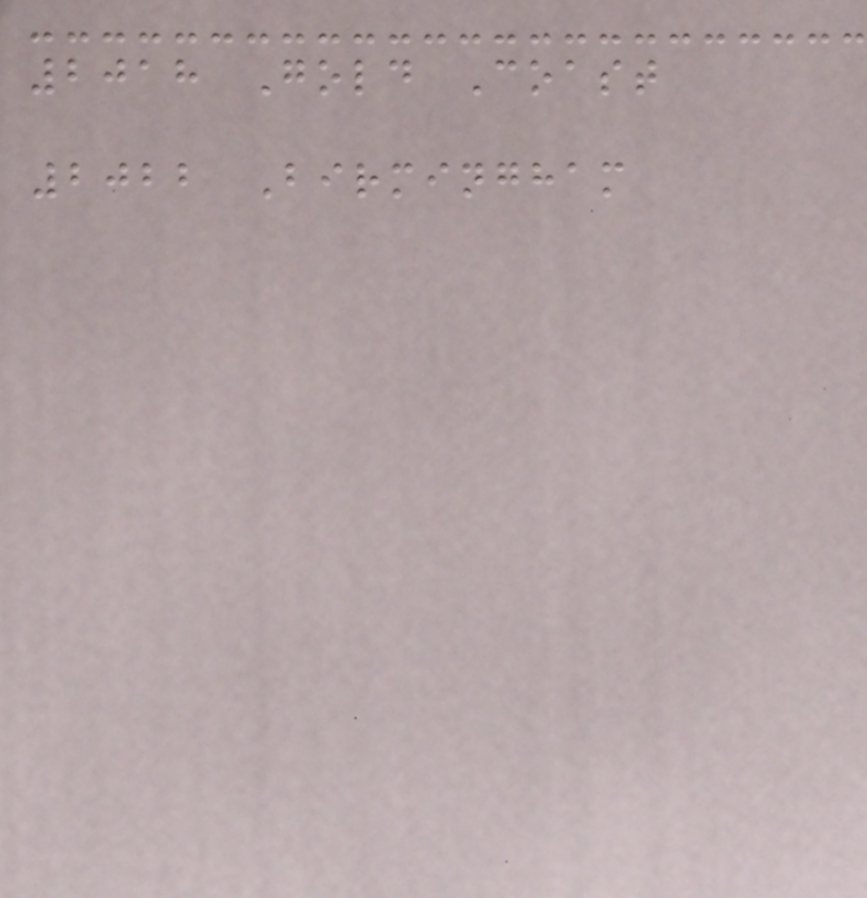2018 Gold Coast
2022 Birmingham
